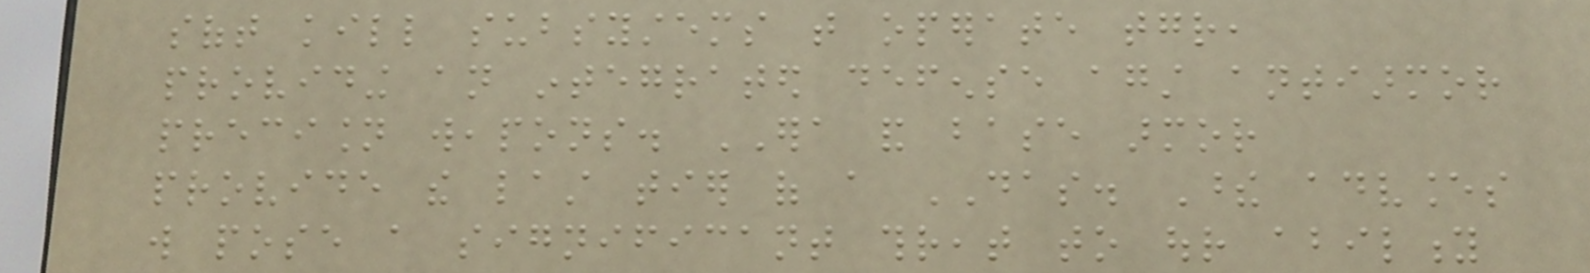soft kill subsystems that operate together,
providing an integrated defense against antiarmor
precision weapons. ERA and base armor
provide the last tier of a DAS. These advances
will pose a significant threat to our ability
